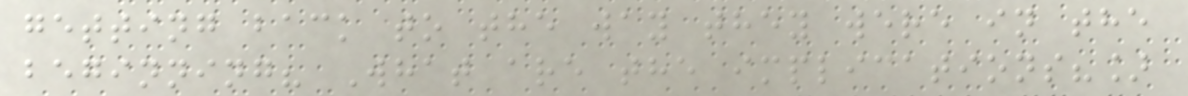getting back to the way they were in the
beginning? What are the implications?]
